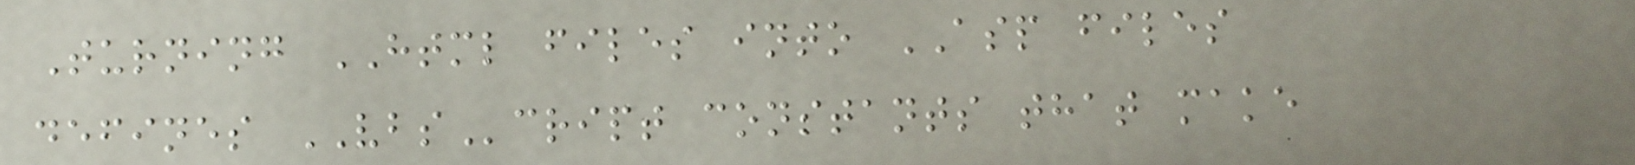Turning HTML files into ASP files
defines VBScript constants that make
